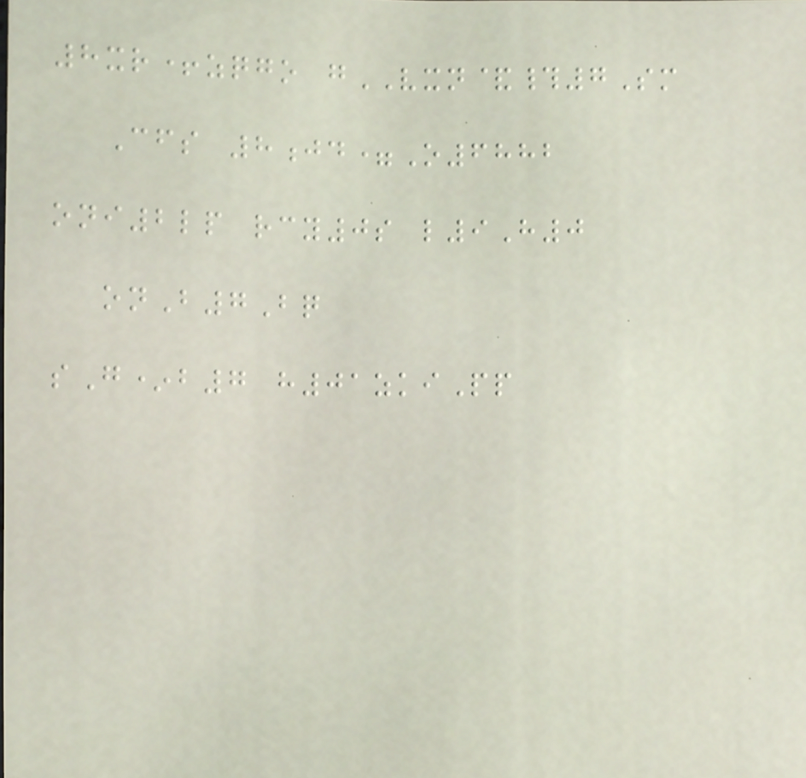8xr+zqgo gVXN&#7Sm
Cfs 8jd=O6882
oni2lp rcy0s l9H0
onB7Bq
sG*b7 h01zkiPp
